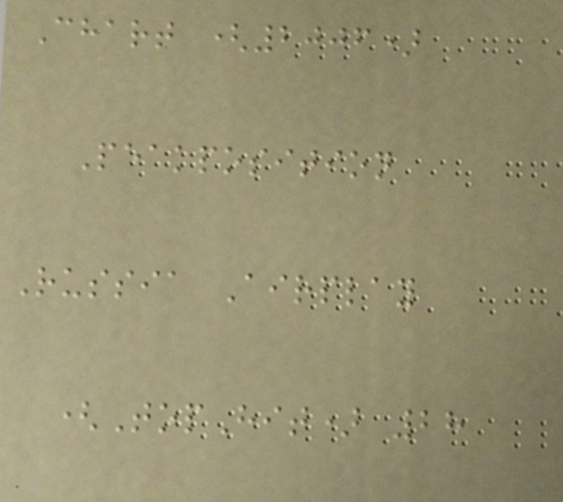Chart (2006)
Peakposition
Russia Airplay
(TopHit) 28
